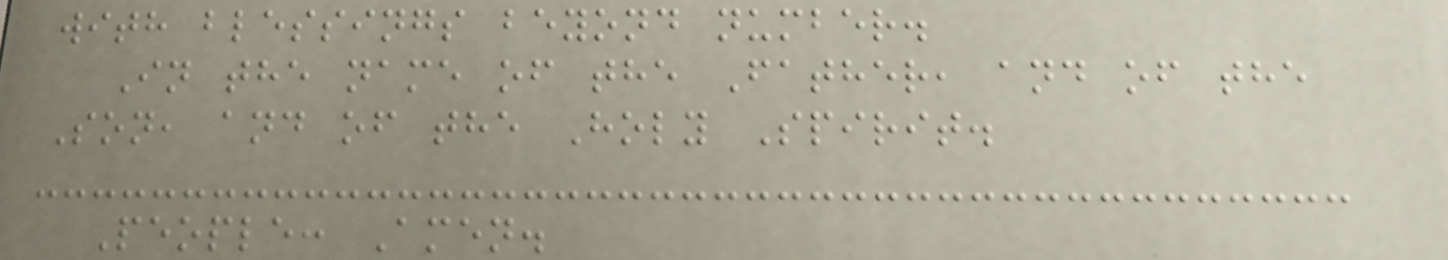with blessings beyond number.
In the name of the Father, and of the
Son, and of the Holy Spirit.
People: Amen.
